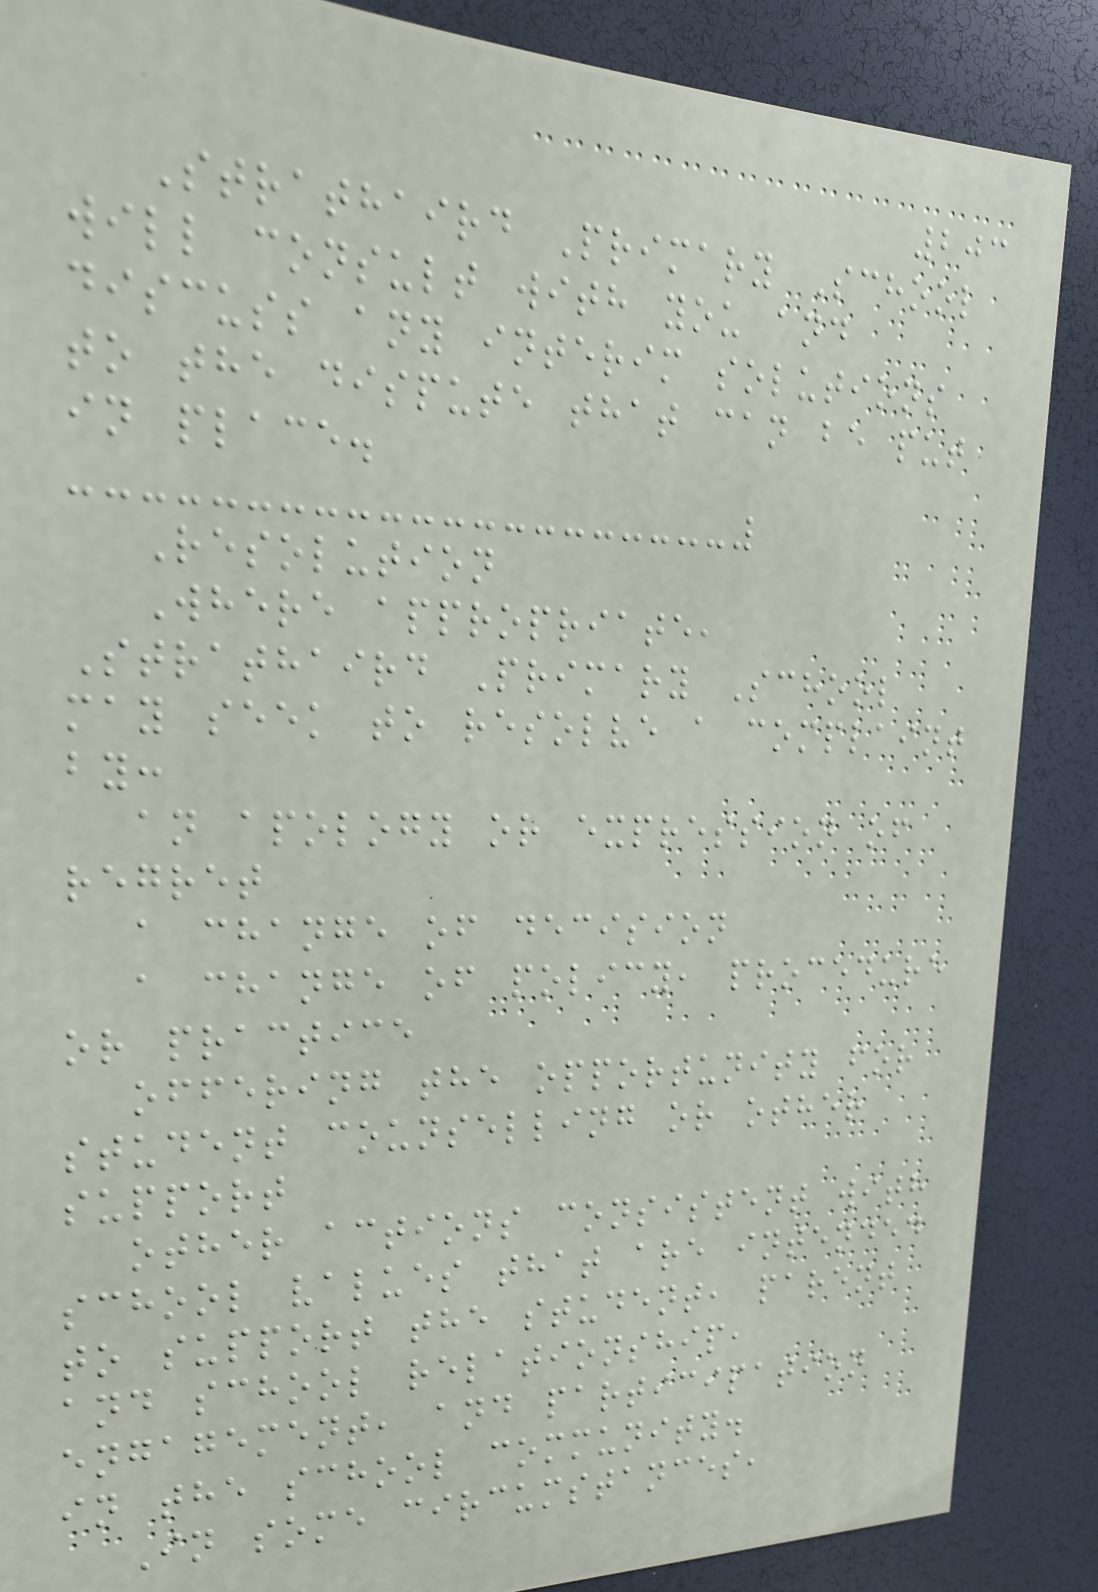203
Strathaird Primary School
will consult with you and
discuss any interim solutions
to the dispute that can be put
in place.
Resolution
Where appropriate,
Strathaird Primary School
may seek to resolve a complaint
by:
an apology or expression of
regret
a change of decision
a change of policy, procedure
or practice
offering the opportunity for
student counselling or other
support
other actions consistent with
school values that are intended
to support the student, parent
and school relationship,
engagement, and participation
in the school community.
In some circumstances,
